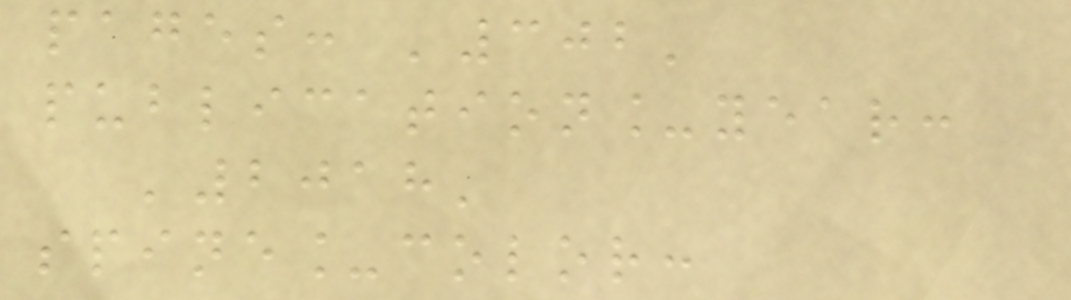pages: '302'
publication_year:
'2018'
spine_color:
